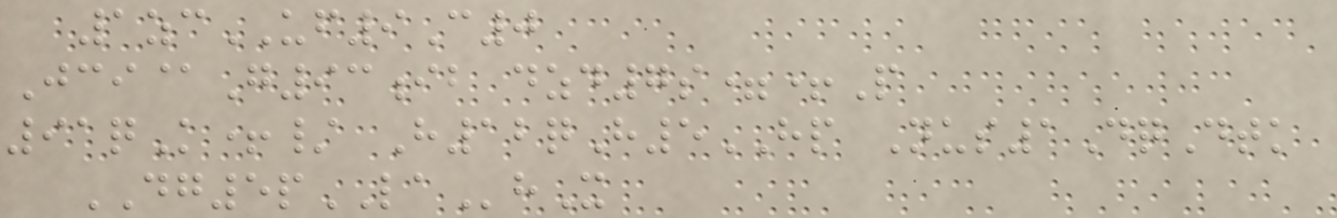1zcUF9C0
Jci@G93ib dzd7s=+P
91qK+/ H12qH5HP Nus1DqDtk
DG5pLAhX
